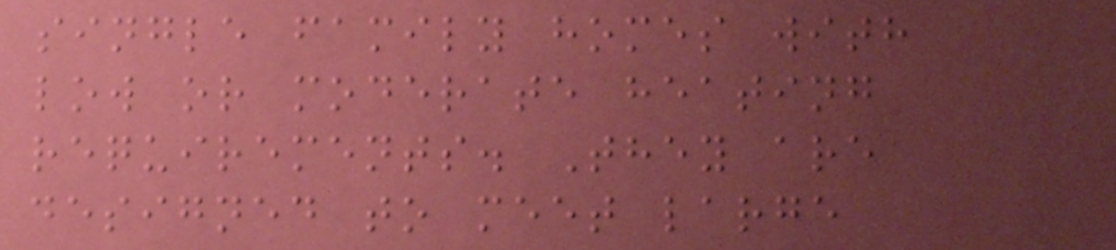single family homes with
low or moderate heating
requirements. They are
designed to meet large
